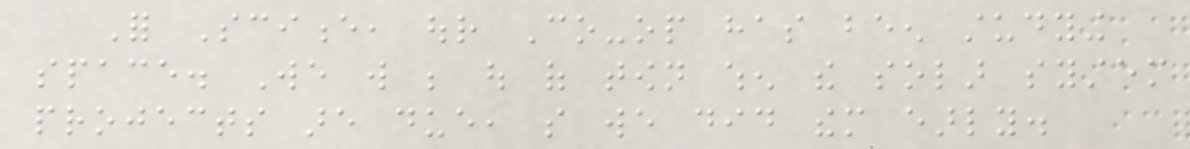For Science, our Co-op has been studying
space. We will be out of town when the solar system
projects are due, so we did them early.
